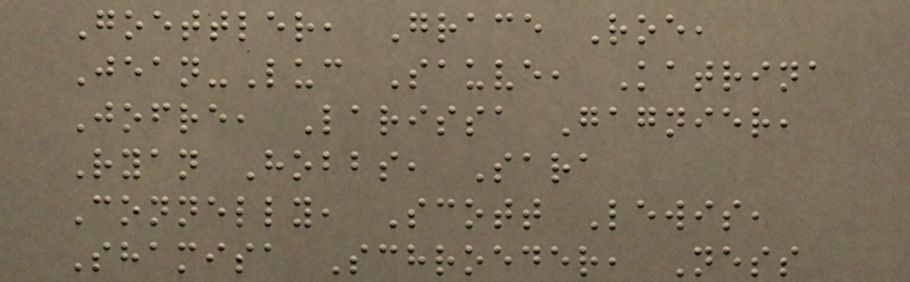Goettler, Grace Roe,
Jean-Luc Sauve, Katrina
Jofre, Larissa Gagnier,
Ryan Hobbs, Sara
Connelly, Scott Lewis,
Shamisa Schroeder, Ness
